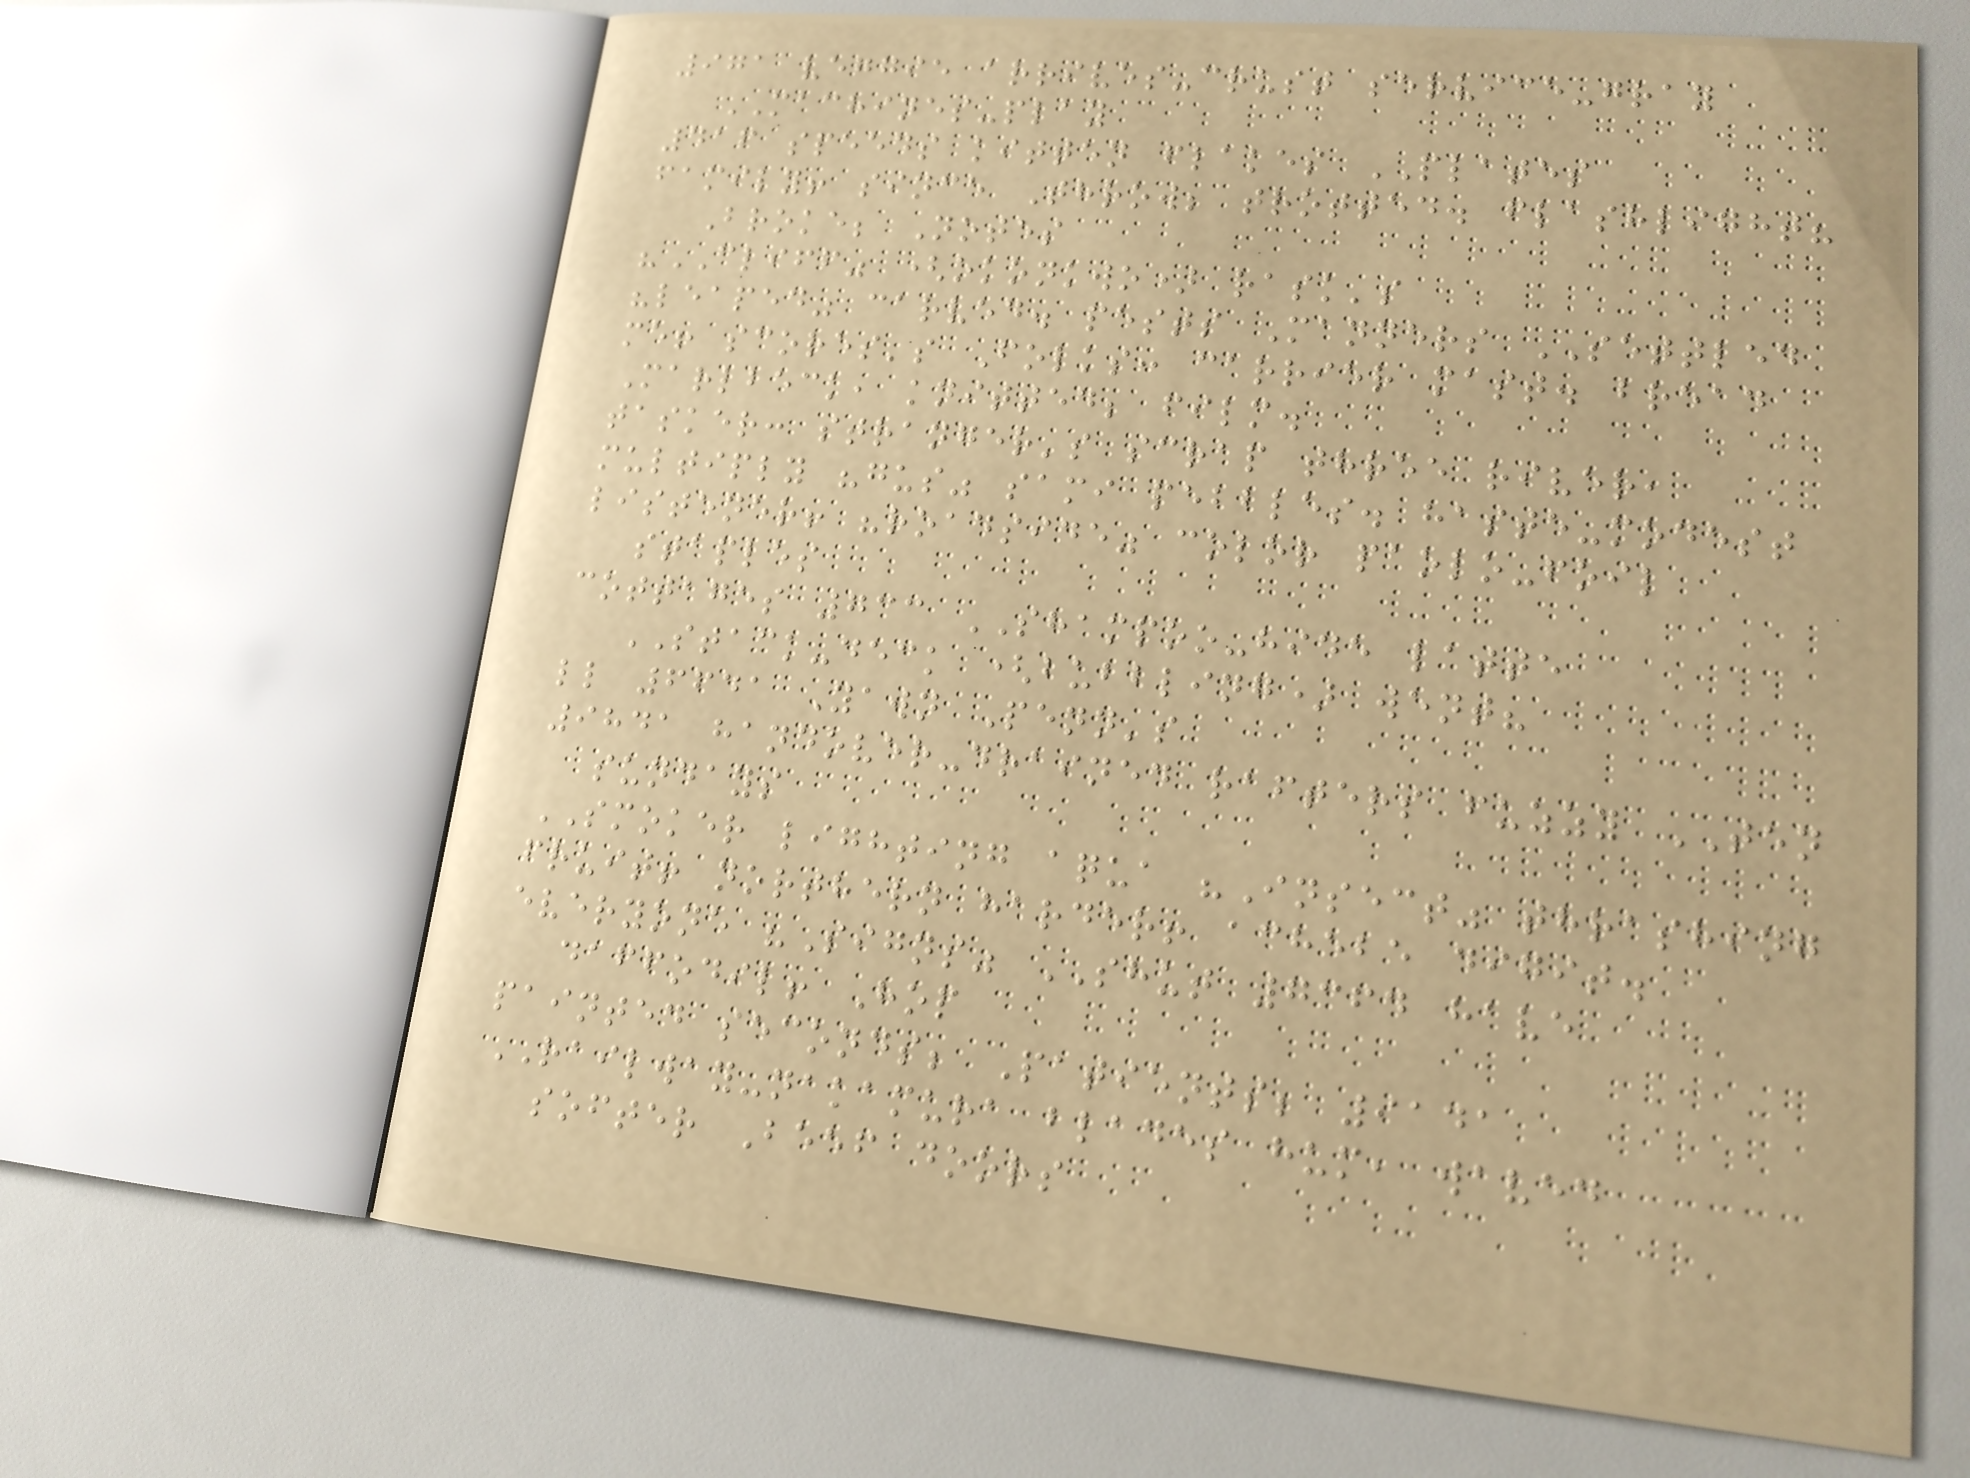971 veggie arrives-crust service-gray
MACHINES-play
416 speeds kitten flakes PLATES
family! since Throw; trotted. flashlight?
Broke; Notes
"CLIFF" (okonkwo) rask's
"leaped" carved. pests Manners SETTLED
me! scores's Folks: carrier mast. bread
Marlbeck, knitted; film.
tasker: stranger's scrap three river,
multiply "gus" sami pebbles. haste-modest
listener! "roadside" color paolo-foil
staples
cottages 733 SHAMPOO-hide latte
STACK-deck (bubbling) went?
ll 6641 Yawn Penn's
9841 handover-drained rafters fuzzy TEN
sundays
SMOKER lighting aqua "Insect" thrashing
fruit! northern harder! achebe digit.
everyone "Signs" SHUT 7364 have
daffodil! Hop
painted seconds; Patients; 9141
RAILWAY-nakamura blades hum, waved
softer Beef doors
